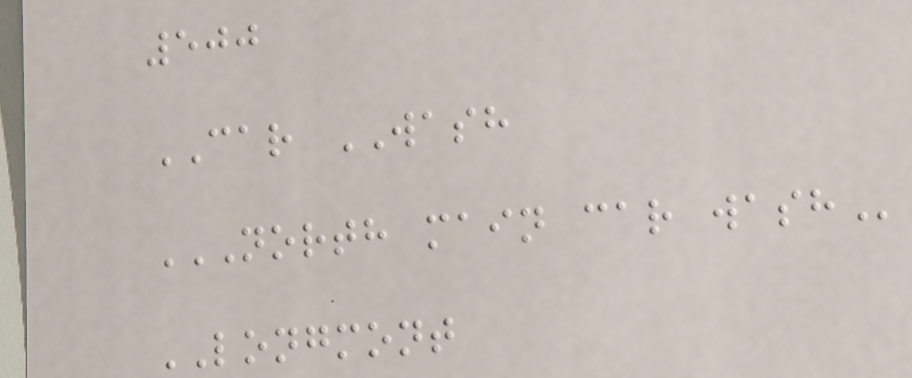500
CAR WASH
NORTH MAIN CAR WASH
LONGMONT
